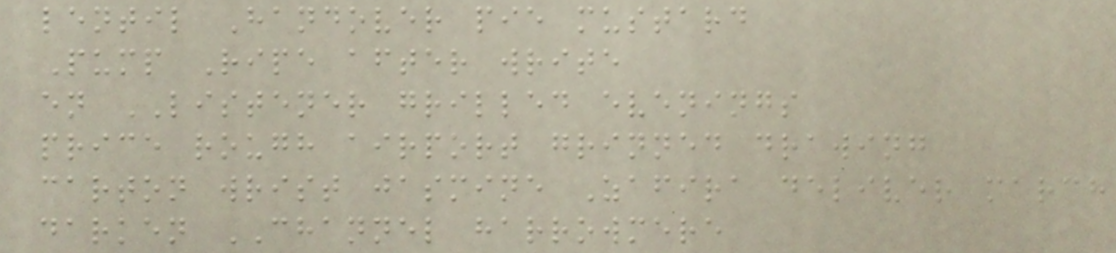lentil Handover pie mustard
Pump Ripe after write
en LISTENER grilled evenings
price rough airport grinned drawing
carton wrist jasmine Zafira deliver march
darken CHANNEL harrowmere
